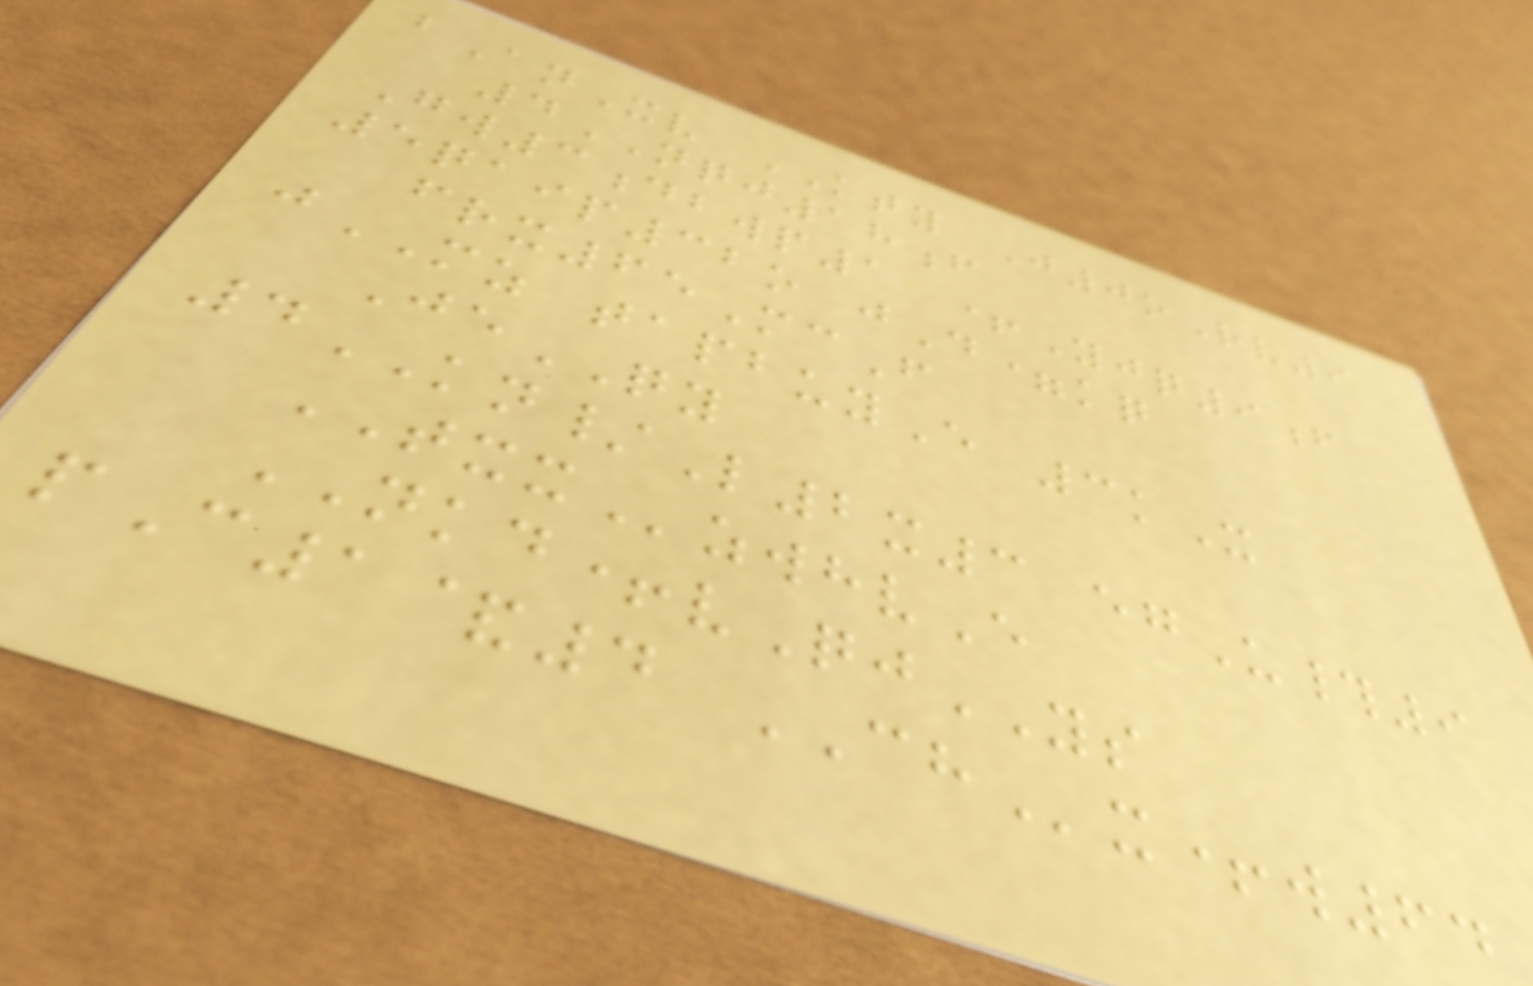bAnXv KTY J0oRv9
4NQJ18f
Gw3dbwp1 +Yjq9f
5qaip32o jD=kq
frx65McF
jMZ tapbuyE 3kX
JeQY
4KN/L2x3 egU#9
TXXzwhvE
NKD+vQjYS
pC1&4 CHx+w64
